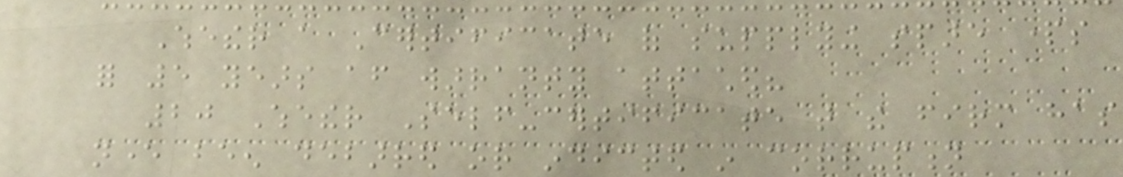Whether a Certificate of supplying spare parts
for 5 years after warranty attached?
20 Whether Self-certificate that the firm has
never been debarred or indicted in corruption
